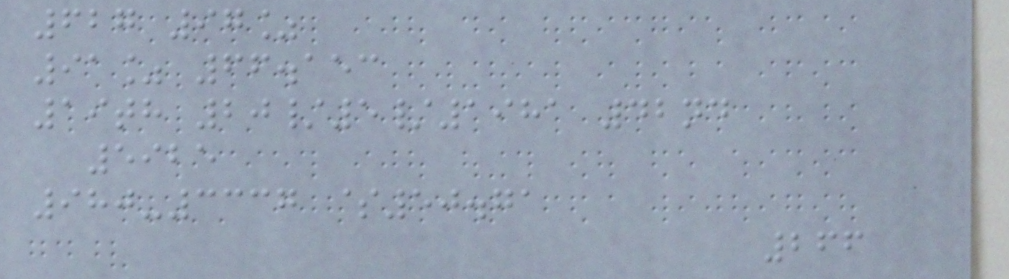627 97%
91% 66.153
19th 20/5/1981 42nd
5925
980-3337 $50.71
266
